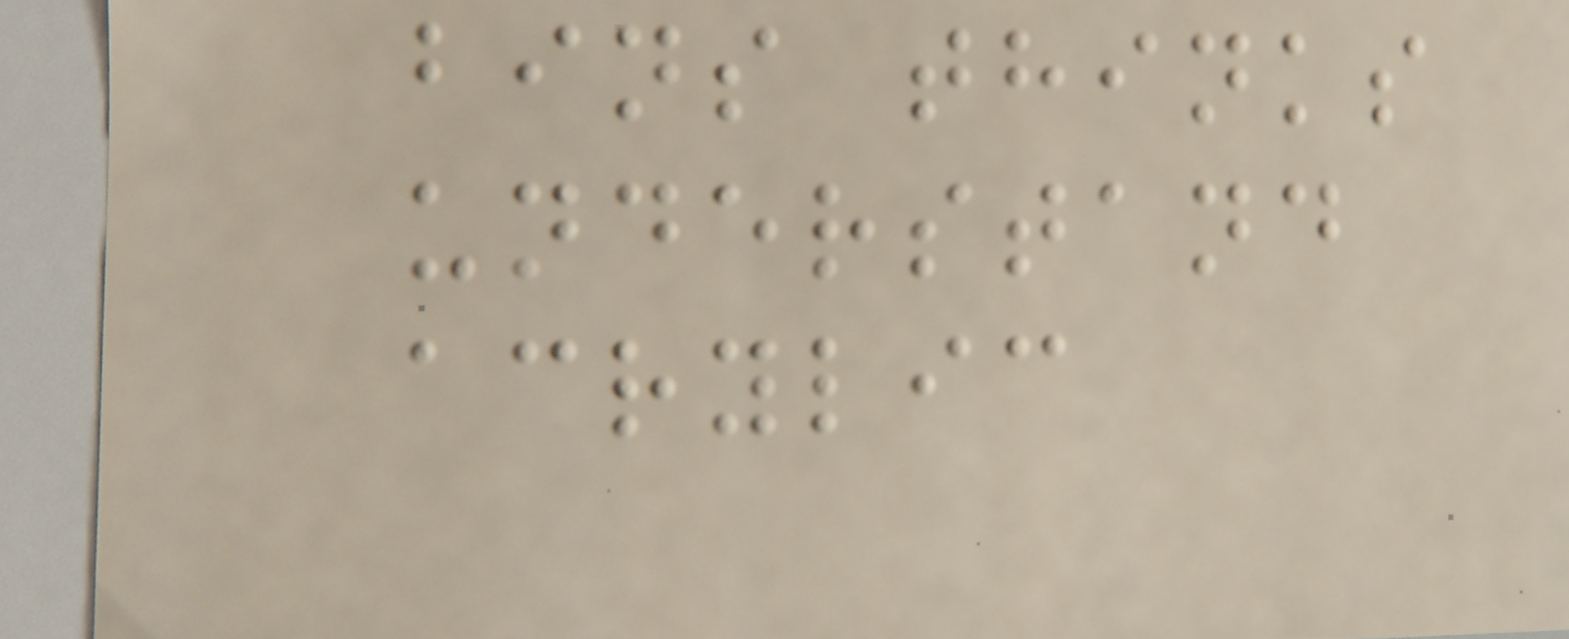bins thinks
understand
acrylic
